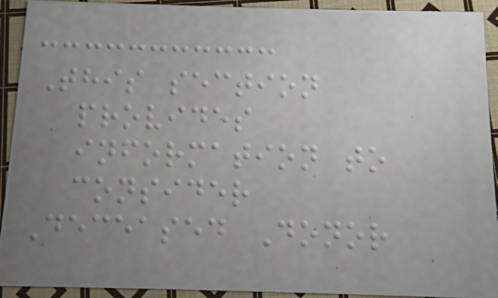This section
provides
information to
consider
Deceased Donor
